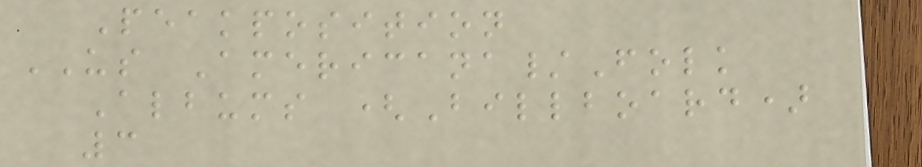Peakposition
US Americana/Folk
Albums (Billboard)
3
